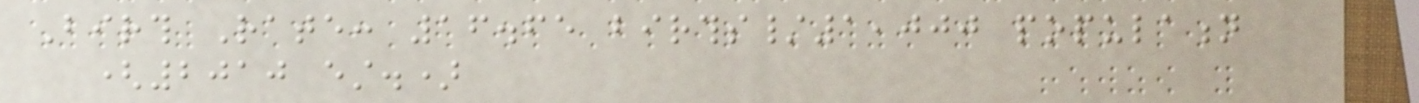Birth Rate: 16.65 births/1,000 population
(2010 est.)
